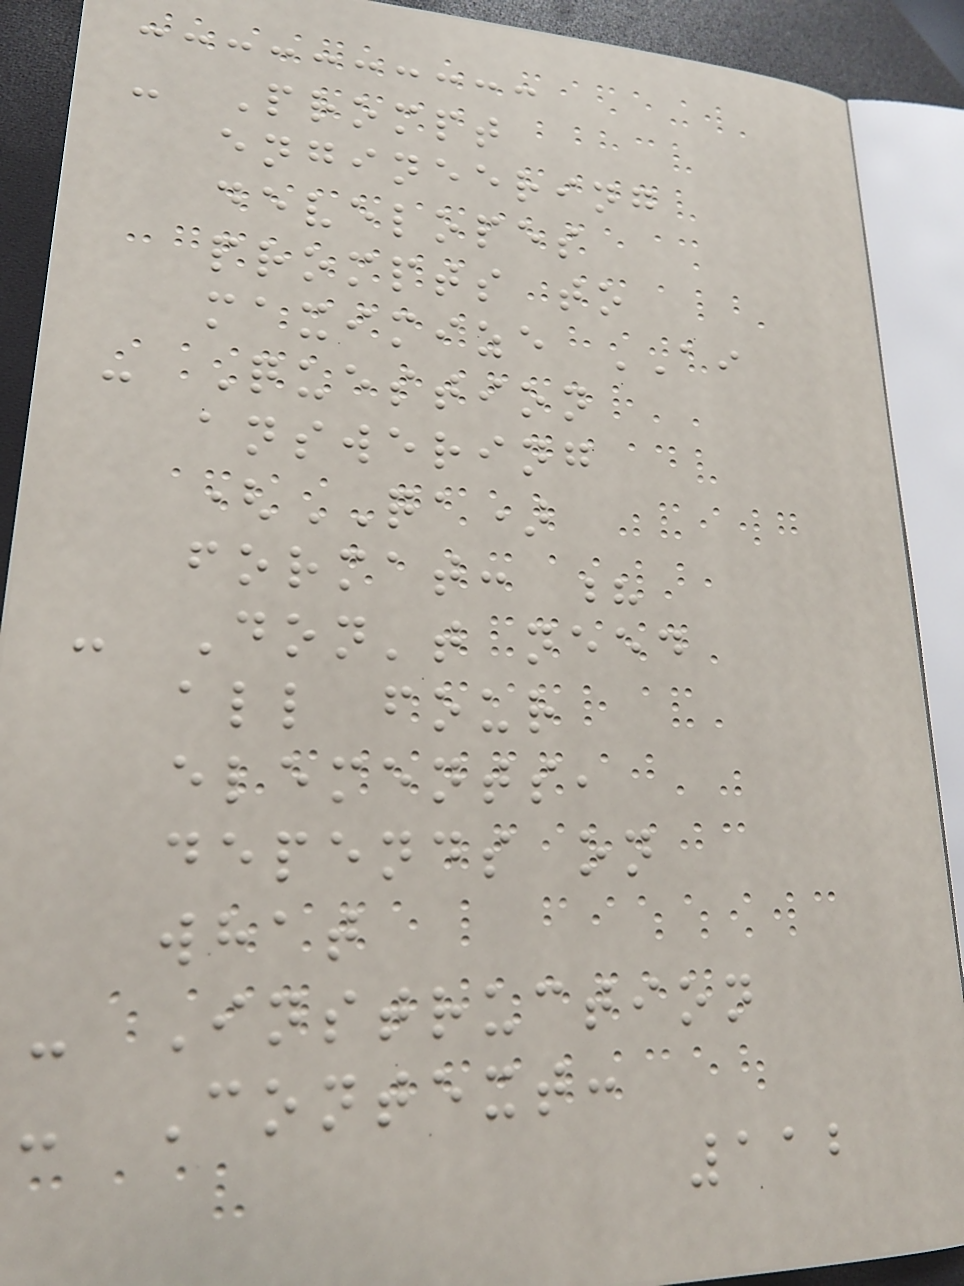- Prompt
engineering
developes
prompts to
maximize AI
- Question
answering
(QA)
format: ?
- Don't need
all four
elements,
depends on
what
- Instruction
- Context:
112
